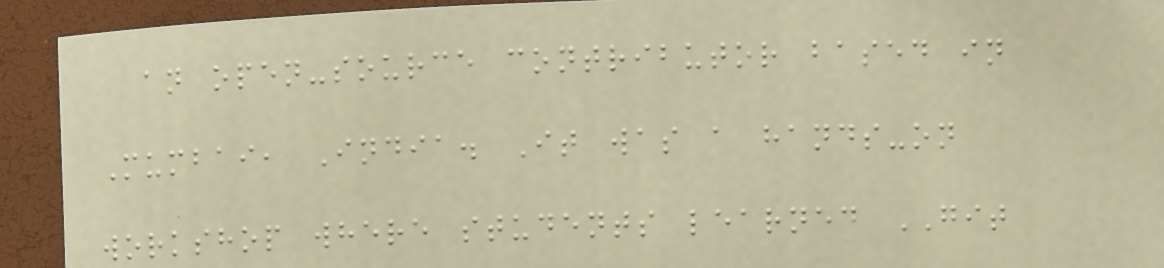an open-source contributor based in
Mumbai, India. It was a hands-on
workshop where students learned GIT
